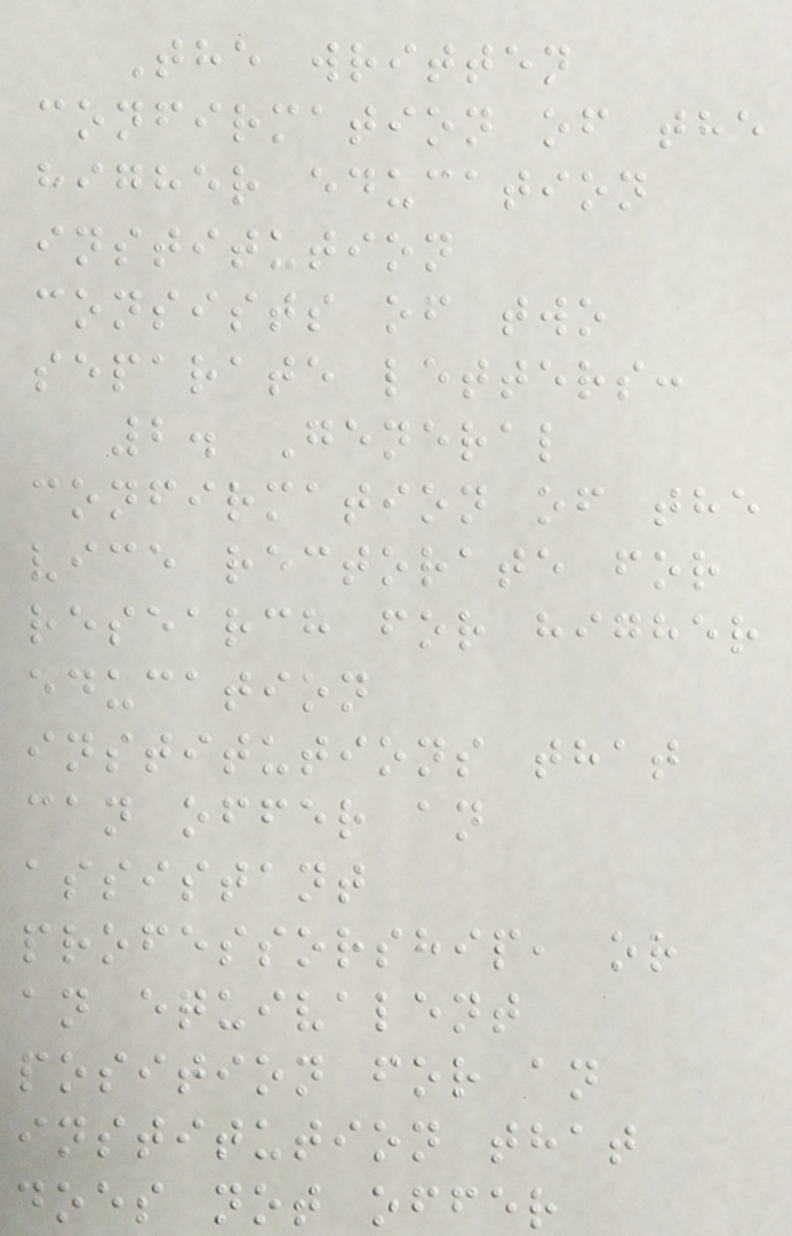The written
confirmation of the
higher education
institution
consists of two
separate letters:
2. General
confirmation of the
vice rectorate for
research for higher
education
institutions that
can offer an
assistant
professorship, or
an equivalent
position for an
institution that
does not offer
